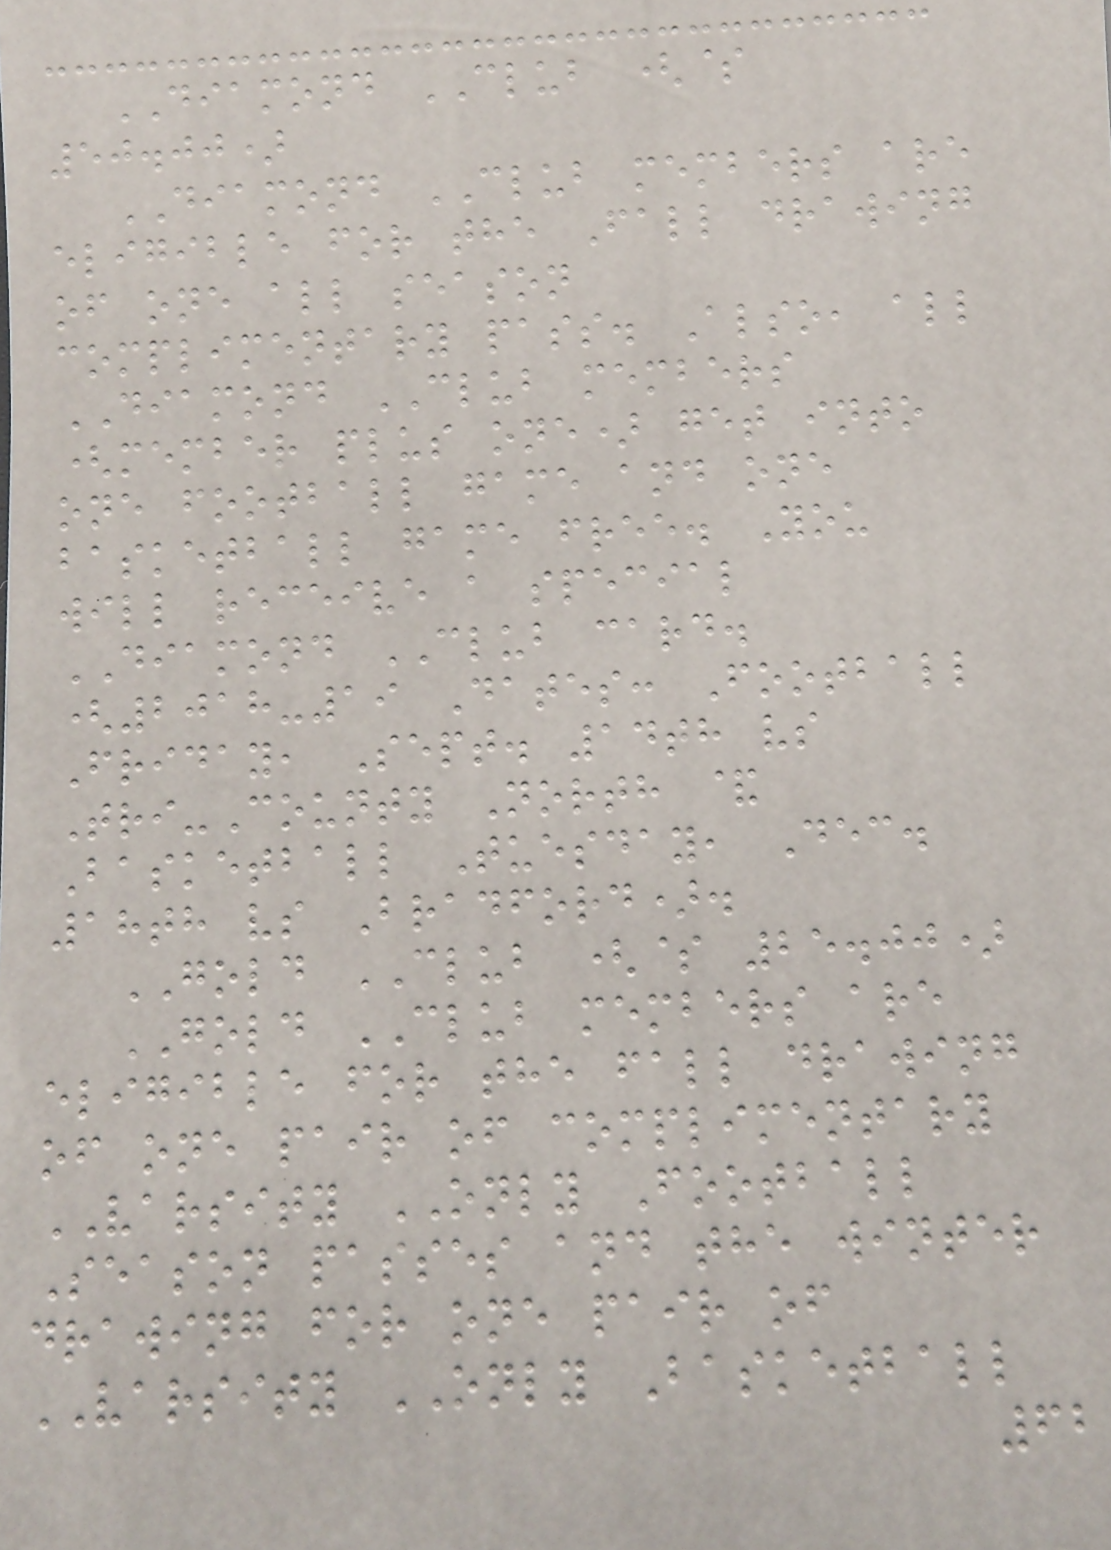DIAMOND CLUB ($
50.00)
DIAMOND CLUB members are
eligible for the Fall drawing
of one all season
complimentary pass. Also, all
DIAMOND CLUB members
(member plus one) get into
one football game and one
basketball game free. You
will receive a special
DIAMOND CLUB card.
(2018-19 Dates: Football
Friday, Sept. 14th vs
Tri-County North &
Basketball Tuesday, Dec.
18th vs Bradford).
GOLD CLUB ($ 25.00)
GOLD CLUB members are
eligible for the fall drawing
of one pair of complimentary
VARSITY ONLY Football
Season passes and the winter
drawing for one pair of
VARSITY ONLY Basketball
62
